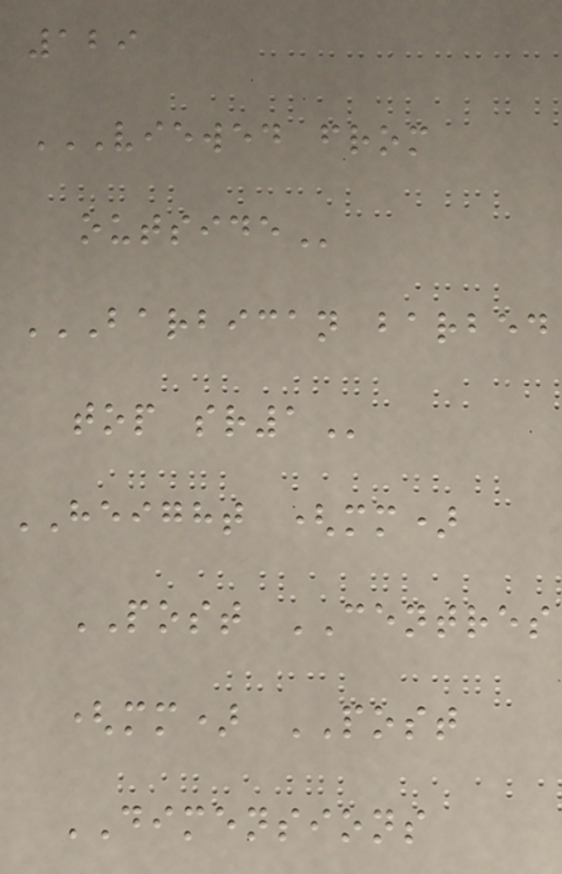129
VIEWED FROM
OUTSIDE
BARBICAN BARBED
TOP SR1
HEIGHT (mm)
POST CENTRES
(mm) POST
DIMENSIONS
